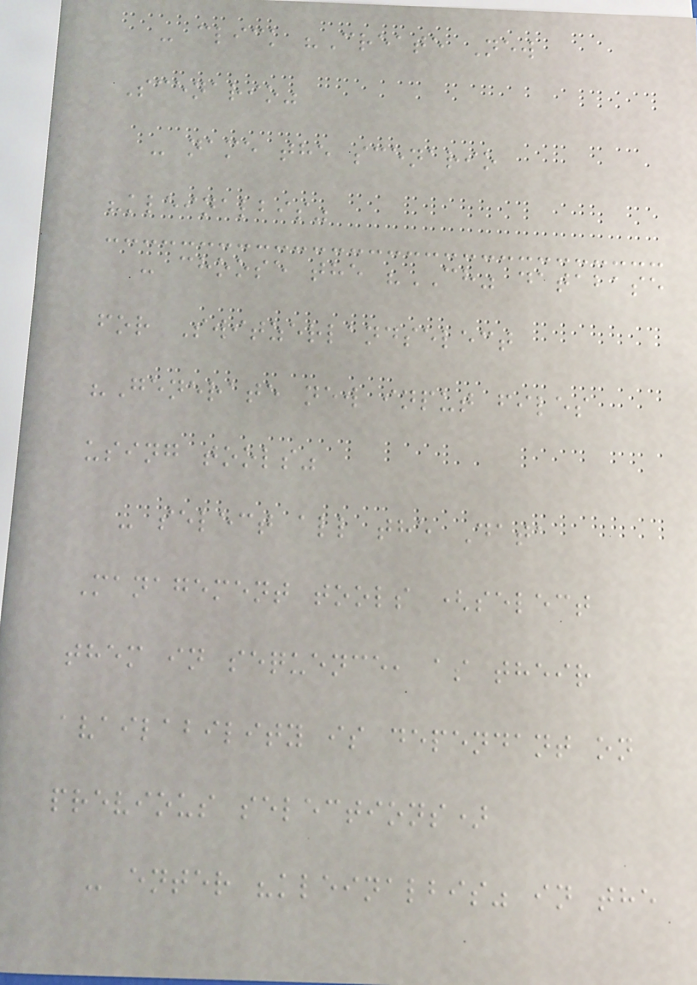- click "Create New
Scenario"
- name the scenario
"kleinalbis"
- choose the "CH" database
for Switzerlandselect
"Generate new input files
using tools"
- select all the Data
Management tools (select
them in sequence, as their
availability is dependant on
previous selections)
- enter "kleinalbis" in the
